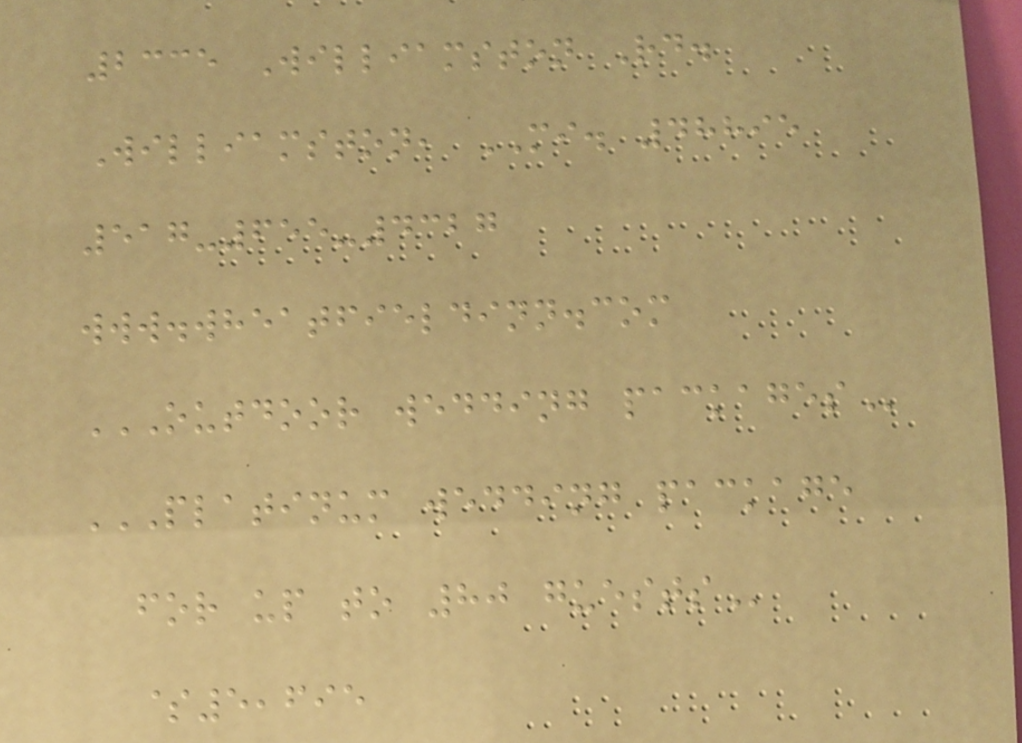2335 Williamston Rd.
Williamston, MI. 48895
517-655-4327
www.wheatfieldinn.com
OUTDOOR WEDDING PACKAGES
PLATINUM WEDDING PACKAGE
FOR UP TO 80 GUESTS
$5,695
